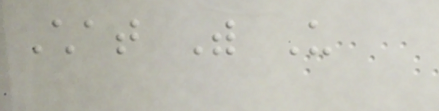Chat With Us
